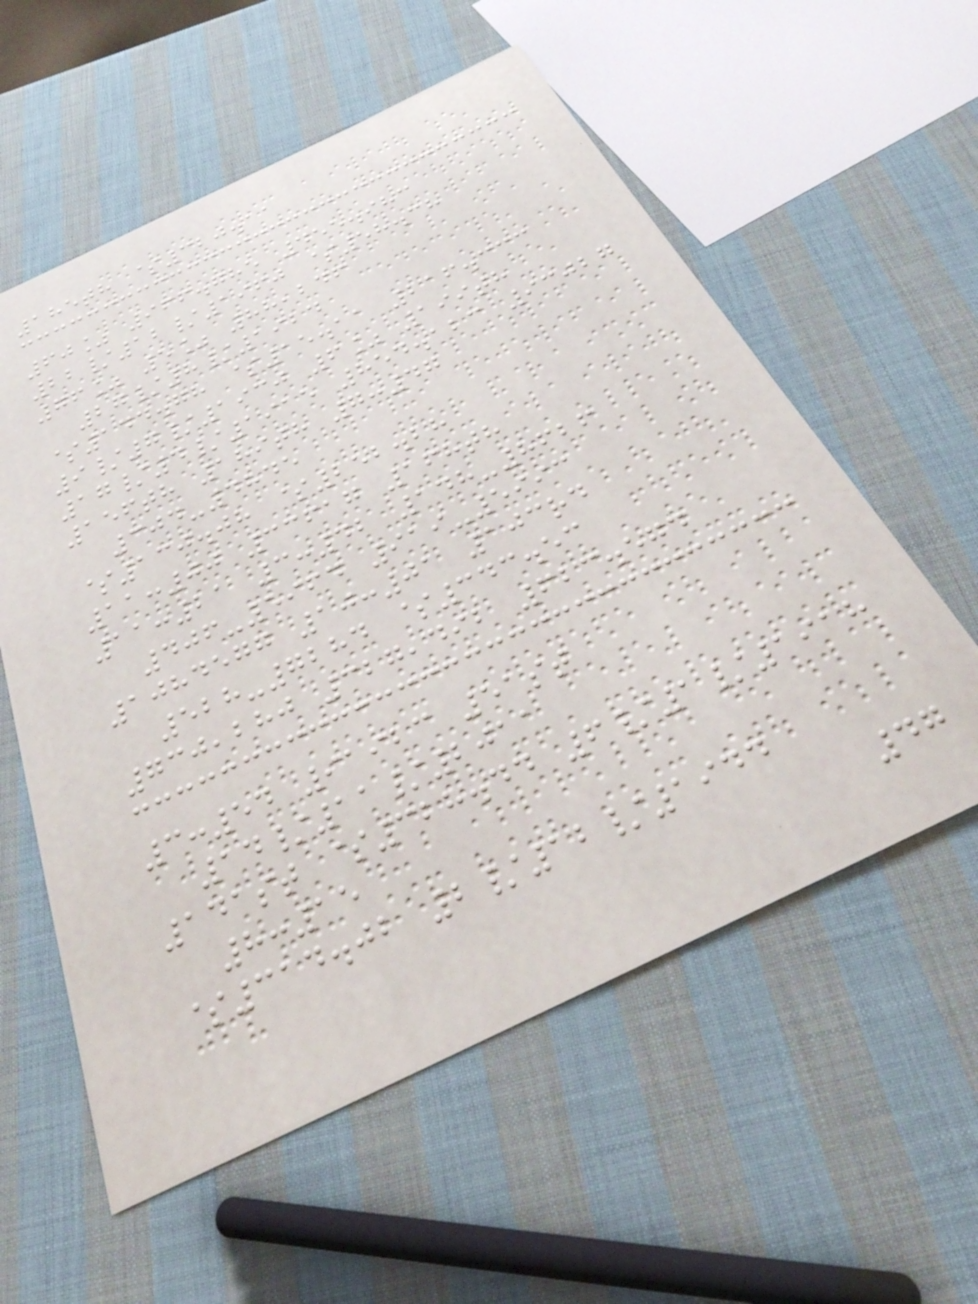185th $320.11
60% 966.785 455.983
22/12/1960 $58.38
76% 5% 88,246
27/8/1924
$144.78 $15.11 216.333
9/7/1930 6% 199th
17/4/1915 854.123 93027
156th 189th 7:47
304-4845
$130.08 $252.28
11:00 33617 168th
11:21 3:42 148-8626
406-5964 919-5993
1084577 10:01 103rd
528-7284 $343.53
730,280 327,492 623.574
3:54 91923 51st
14/11/2011
141st $328.44 6/1/1918
8:15
$314.02 2/12/1944
47
